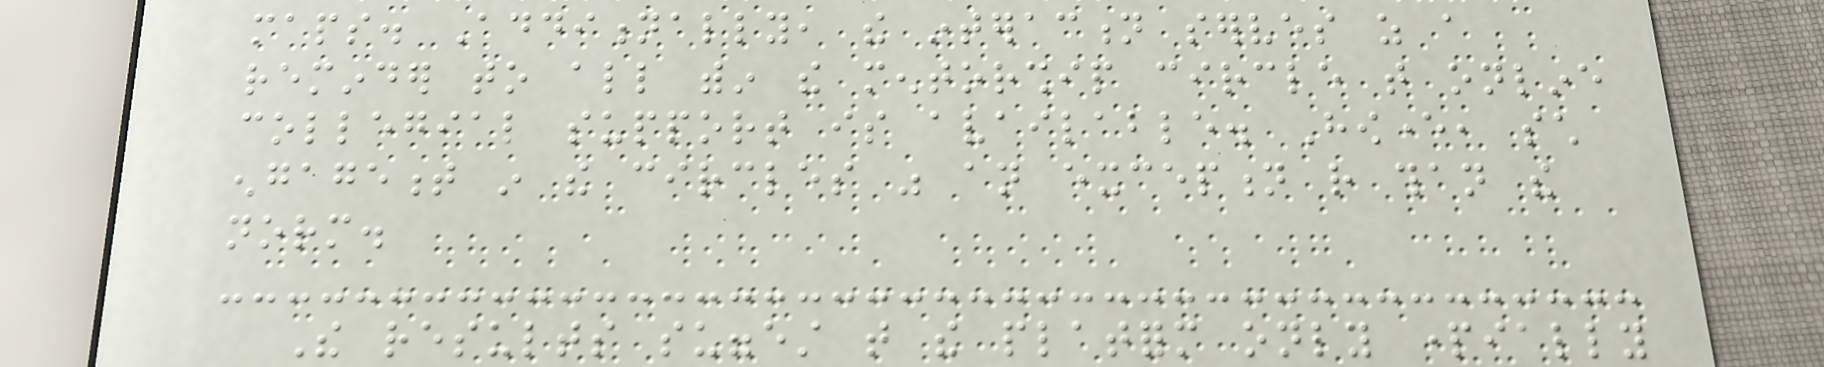maps. Additionally, the interaction serves as a
reminder to all within the mentorship circle that online
collegial support is available. However, such
engagement in the circles was an exception rather than the
norm.
The results suggest that the platform only partially
